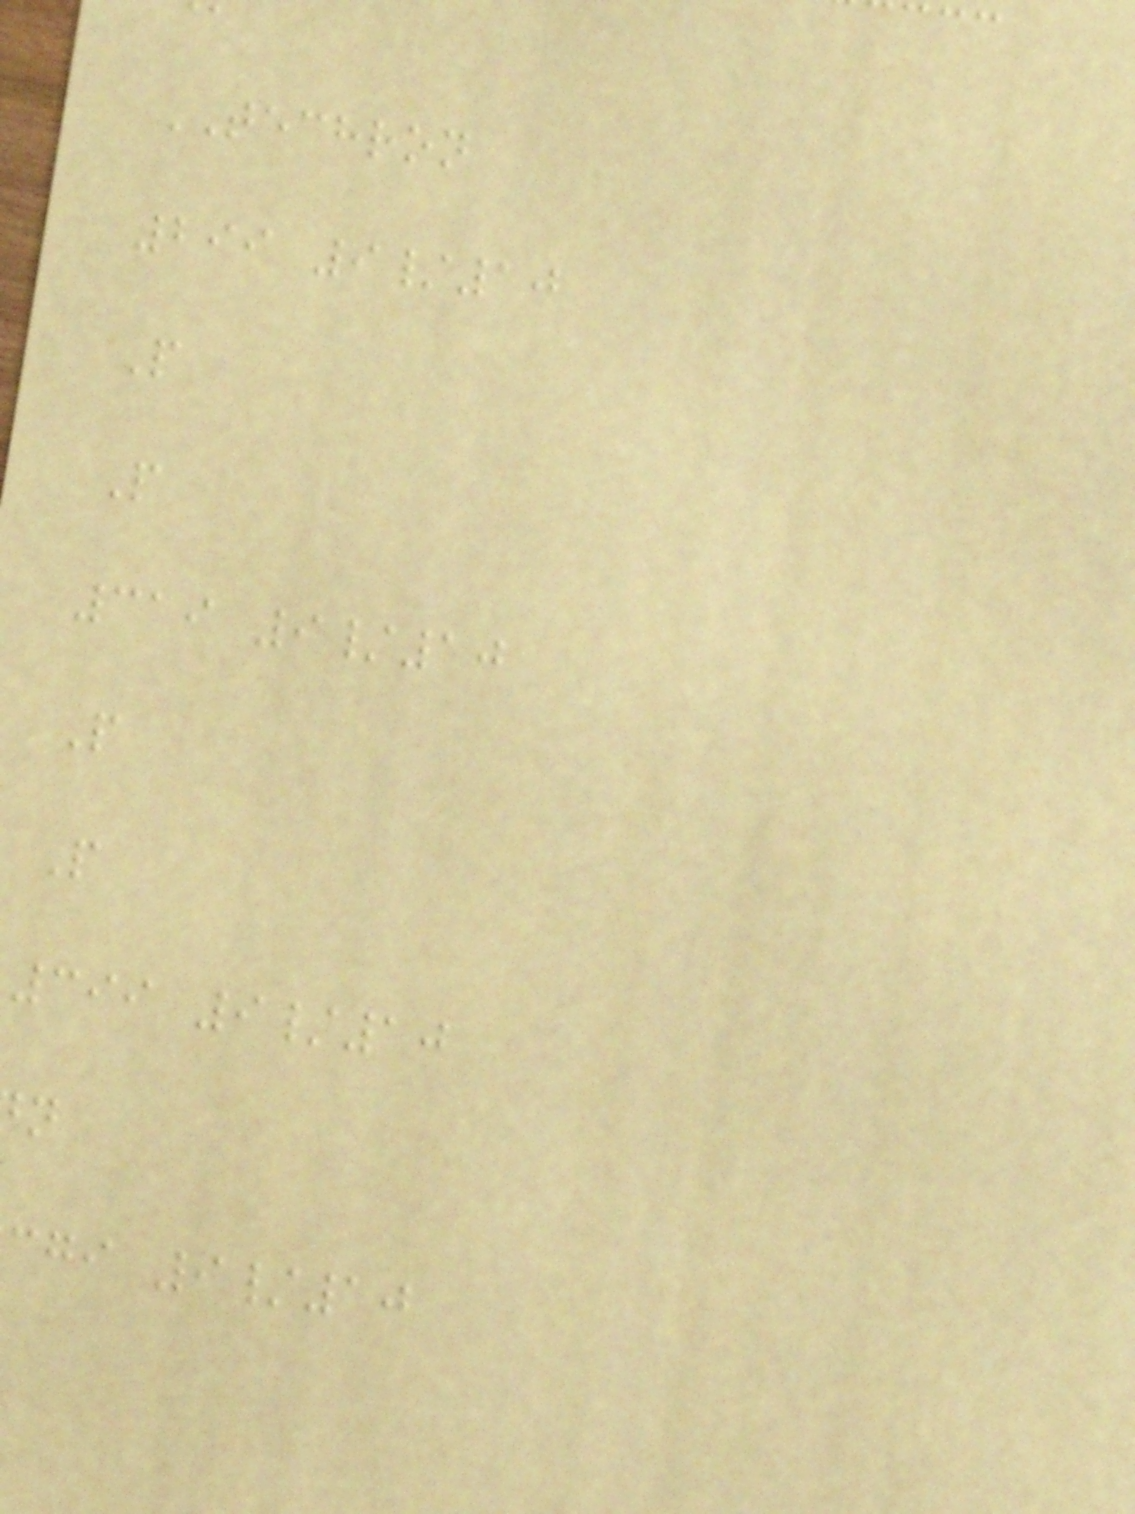TECHRON
299 9/10
P
P
319 9/10
P
P
399 9/10
cgi 9/10
